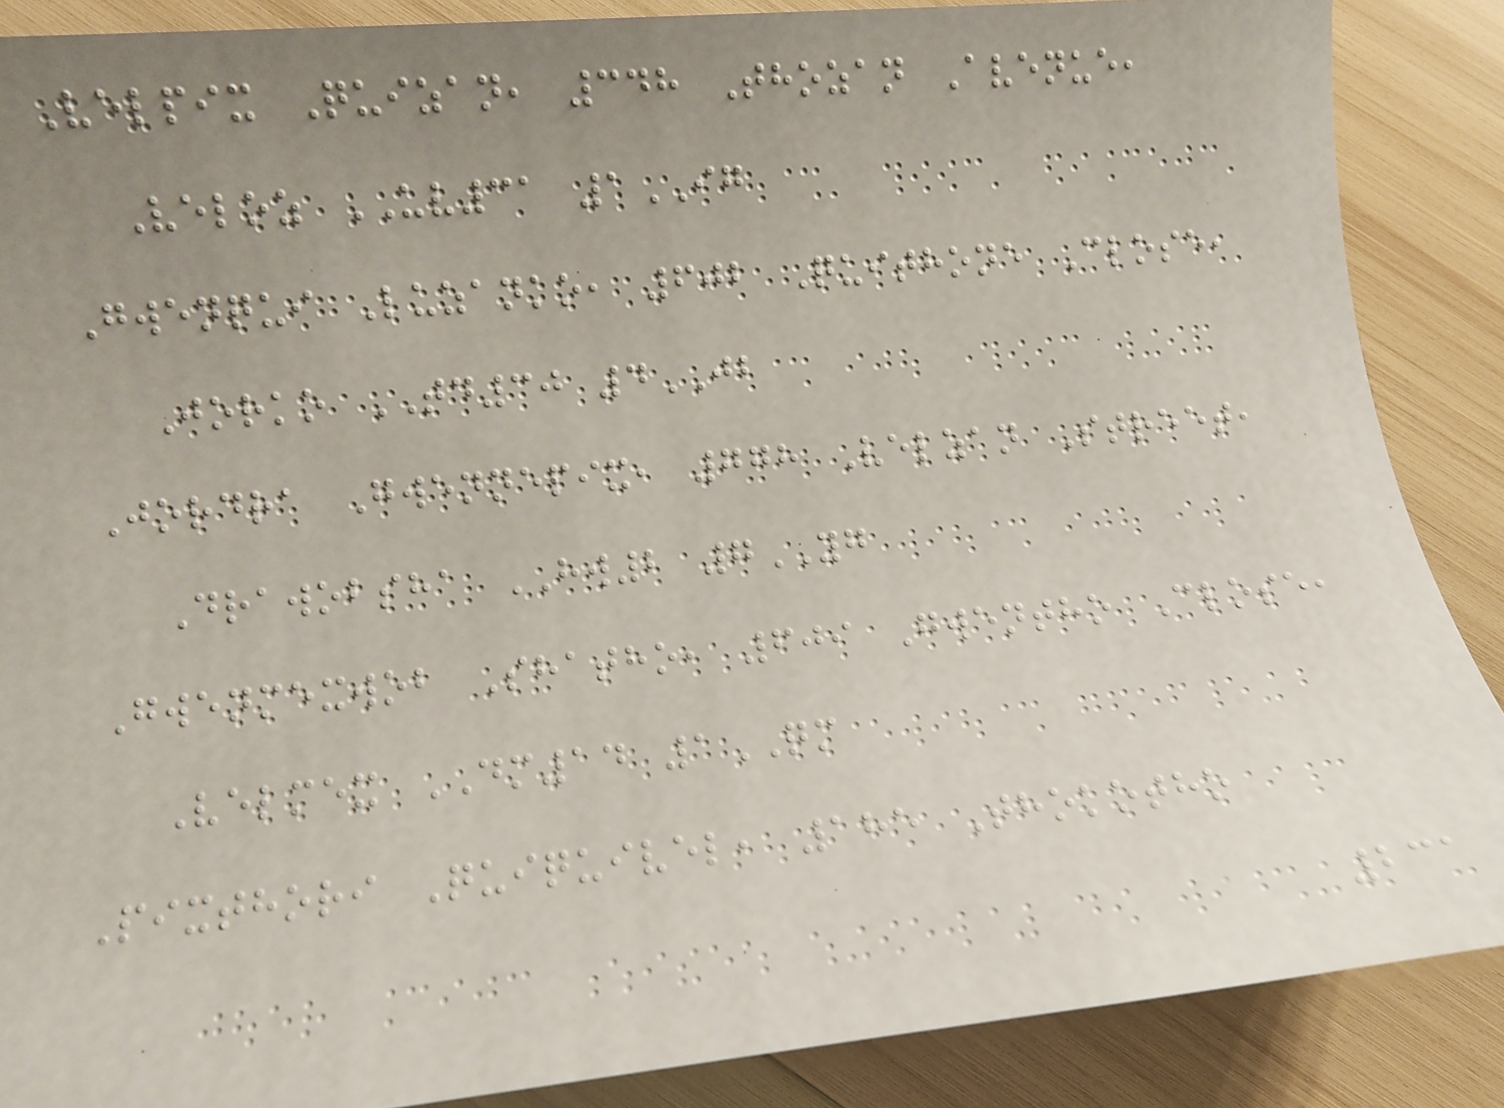Velpix Quizan, 348 Thozan Avenue,
Veloz UV31 1IG
Gwenqui Luzanko, 602 Quithone Close,
Jorko TD30 4JB
Jordra Gwennepix, 778 Velzan Street,
Drawobsha HW2 7YG
Gwenmexwob Shatho, 609 Gwentho Close,
Velmex DM14 1QM
Pixthori Quiquivel, 185 Thokotho
231
